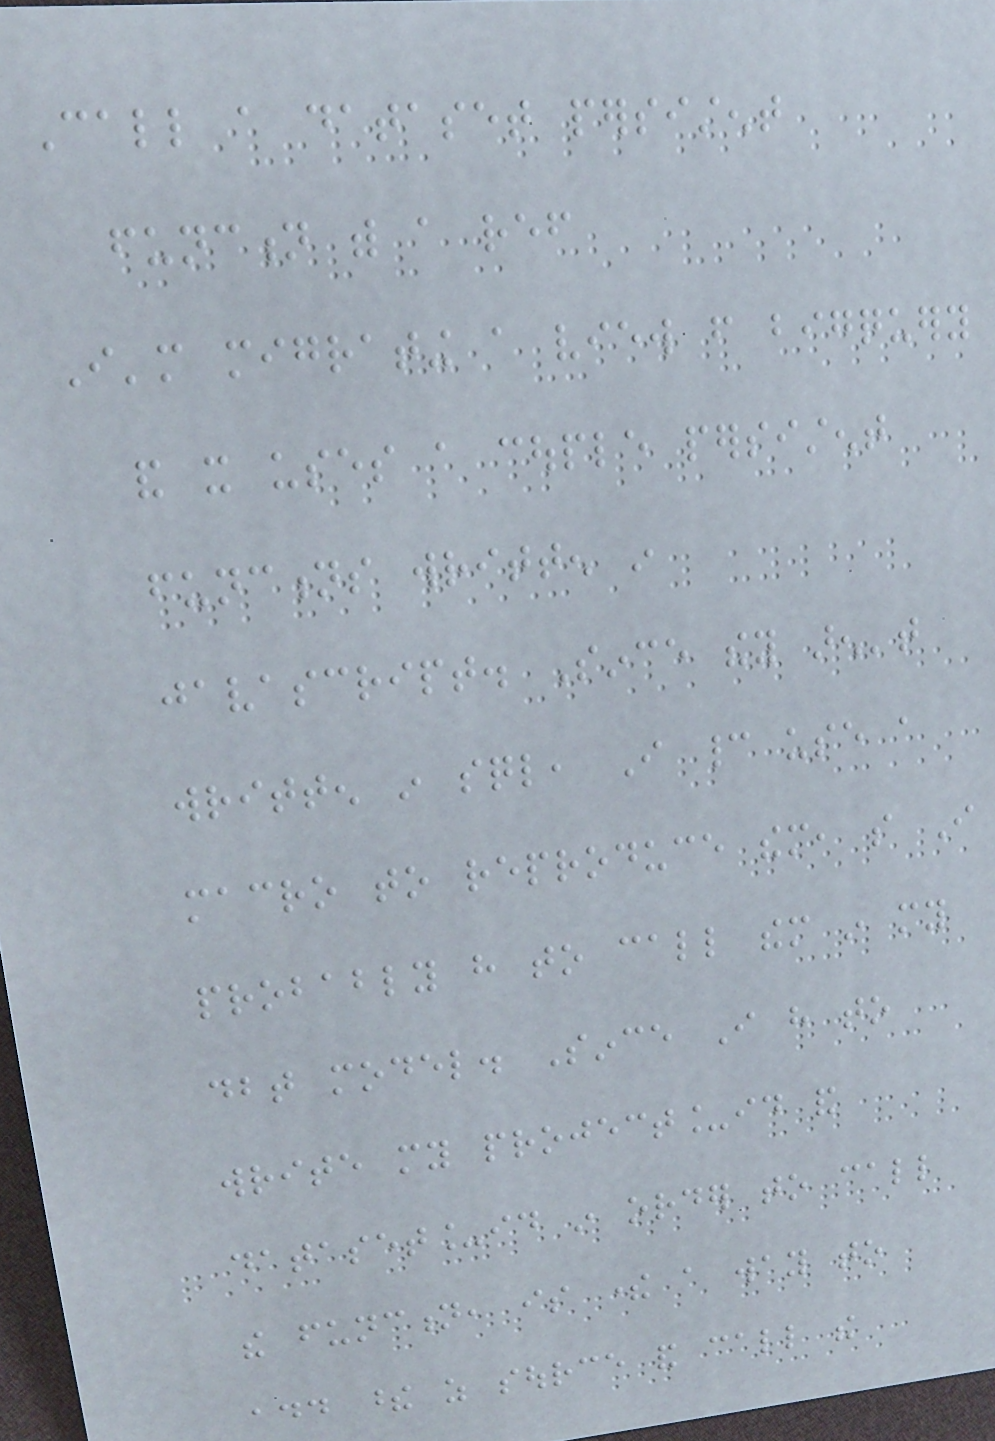Call a dataset persistent
function with a ref
I'm migrating a view from bigquery
and it uses a couple persistent
functions written in
javascript. Since they aren't
written in sql, I cannot use a
macro to reproduce them, so I
probably have to call them in my
dbt model. Since I have to
write my project_id and
dataset_id in order to call
the function, is there a way to
add these as source and call the
